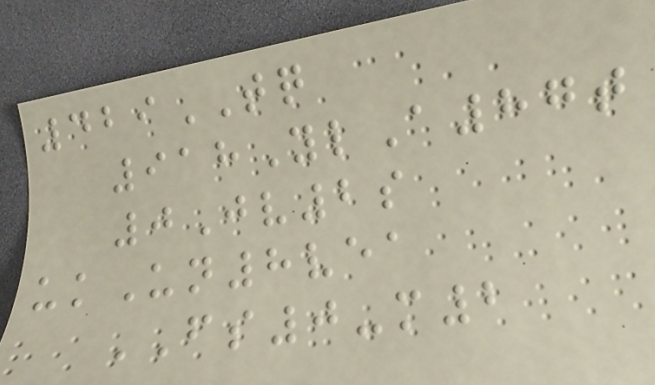429TQ
918YlA87t
0Jv2s
ukUn8vea
FS0-m2
